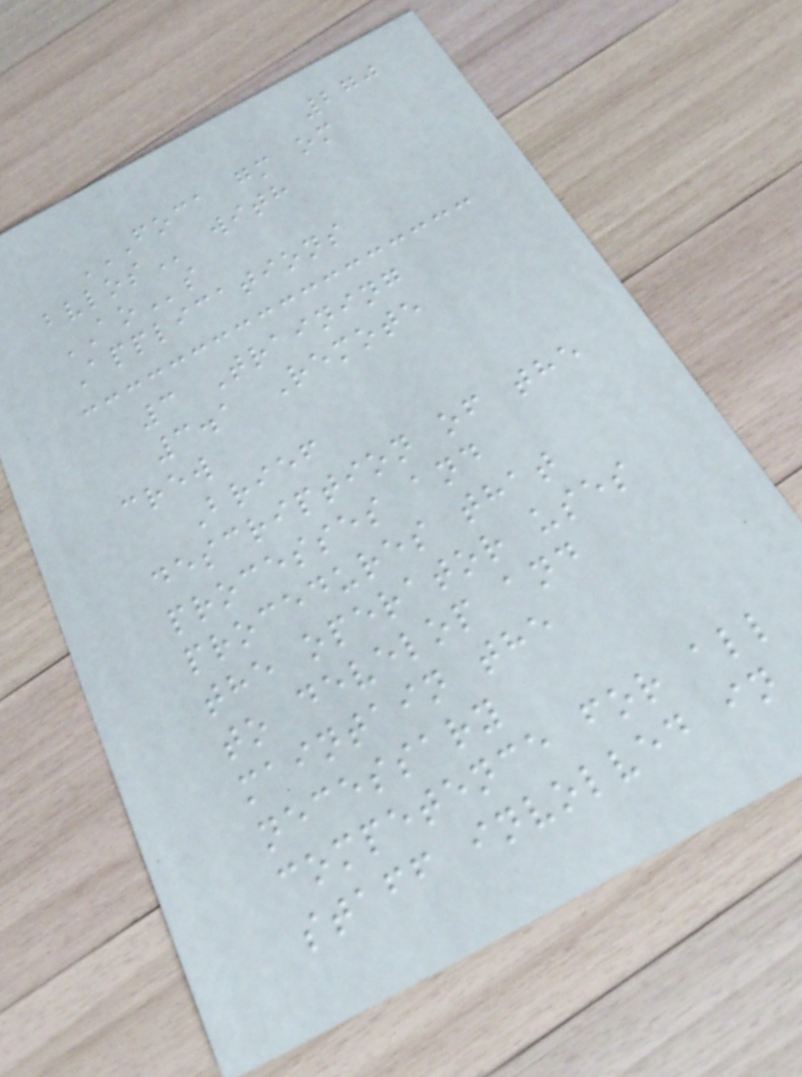270
FOCA GM OM
BVLOS with
AOs
Applications
3 Training
3.1 Remote
crew
Brief
description of the
processes and
procedures that
the operator uses
to develop and
maintain the
necessary
competence for all
staff involved in
